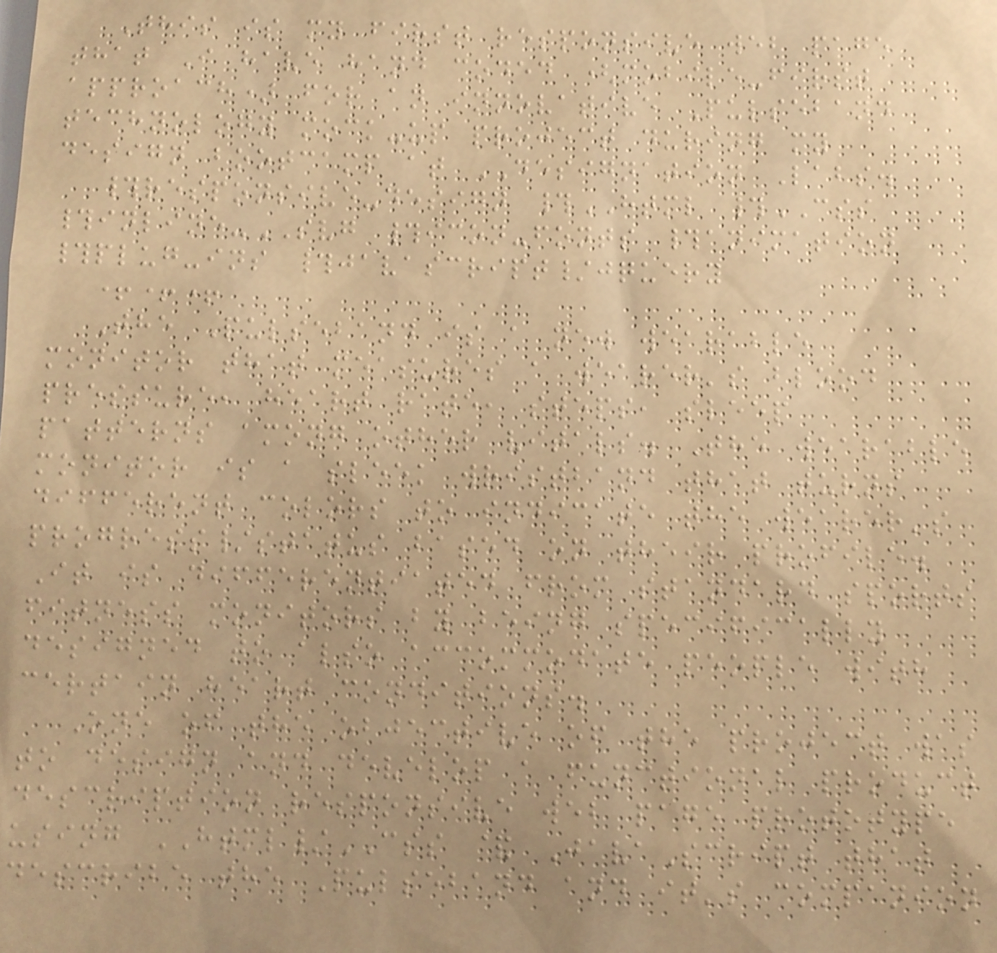This is my first responsive web page
that I have hand coded (mobile-first
approach) for an innovative Pulseband
technology mock-up project during my
design bootcamp at DESIGNATION Labs.
#responsive-design #HTML #CSS
#inline-SVG #icon-fonts #animation
#plug-ins #javascript/jquery
+++
The Pulseband is a new wearable
monitor that measures a wearer's blood
pressure, heart rate, steps, sleep
patterns among other vitals. The wearable
monitor is a sleek wristband that turns
different colors to indicate the wearer's
progress/status based on their profile.
It is differentiated from standard sports
fitness monitors by being specifically
designed to also accommodate people with
certain heart conditions.
One of the objective of the project was
to design and develop a functional product
description responsive web page prototype
using HTML/CSS & JavaScript that
describe the Pulseband and it's companion
